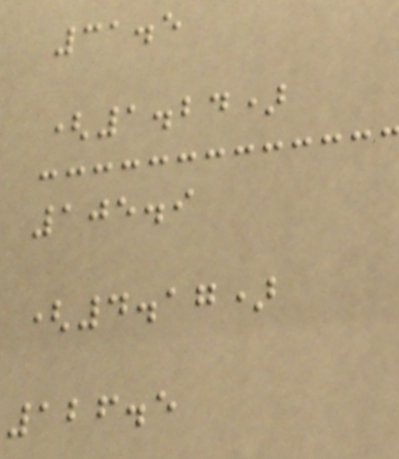31.5
(1.24)
105.9
(4.17)
126.5
